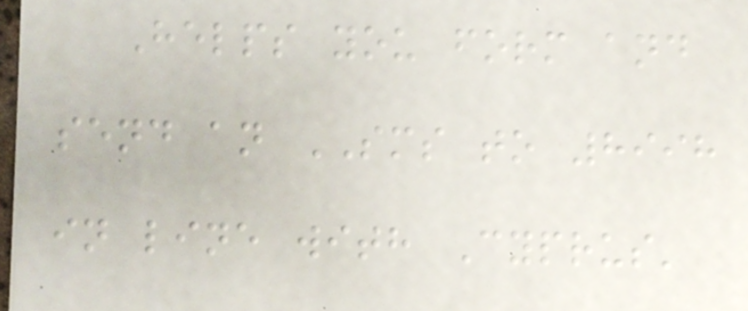Helps you form and
send an SMS to 8998
in line with Cyprus'
